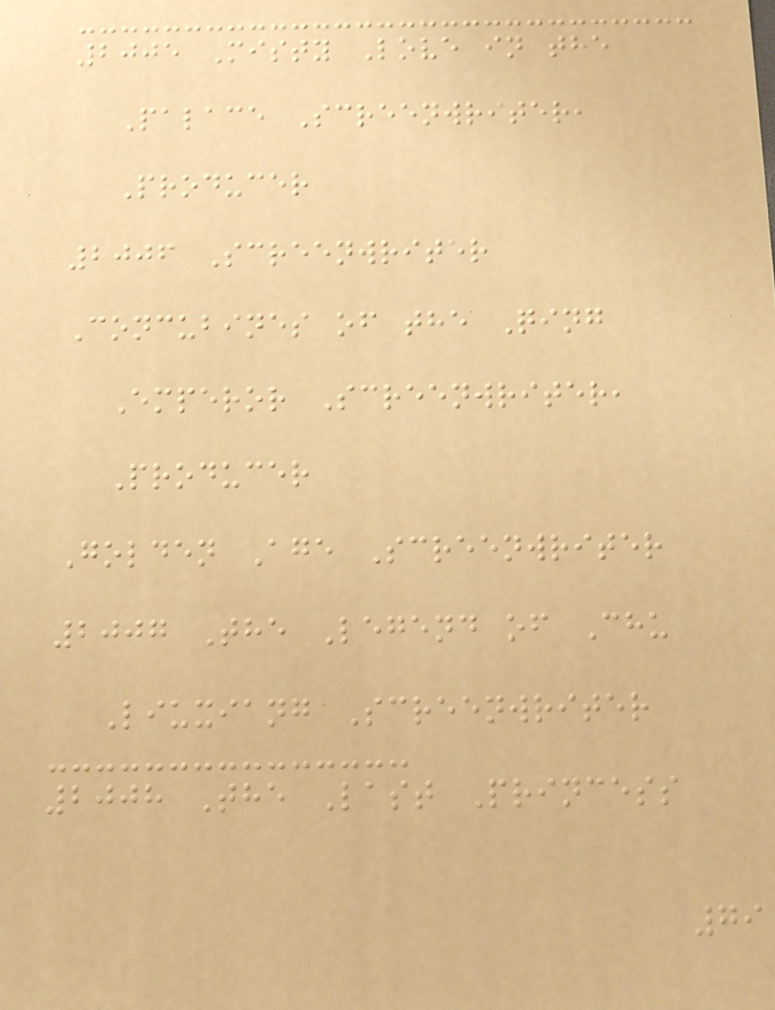2005 Misty Love in the
Palace Screenwriter,
Producer
2006 Screenwriter
Concubines of the Qing
Emperor Screenwriter,
Producer
Golden Age Screenwriter
2007 The Legend of Chu
Liuxiang Screenwriter
2008 The Last Princess
79
